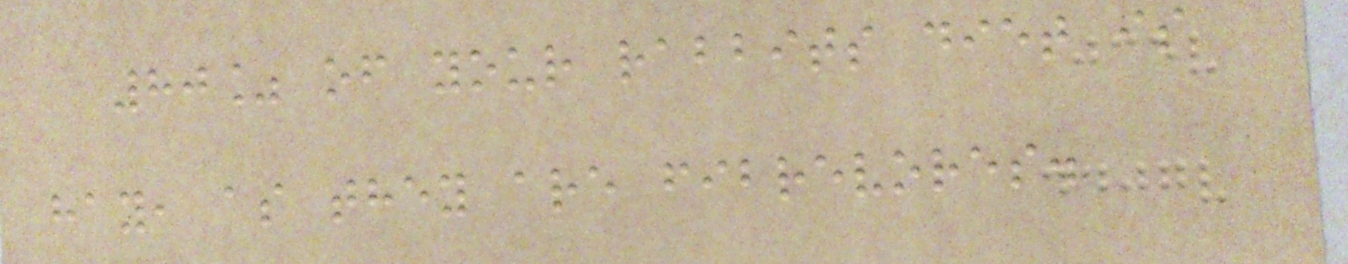80% of your rabbits diet is
hay, as they are fibrevores.
